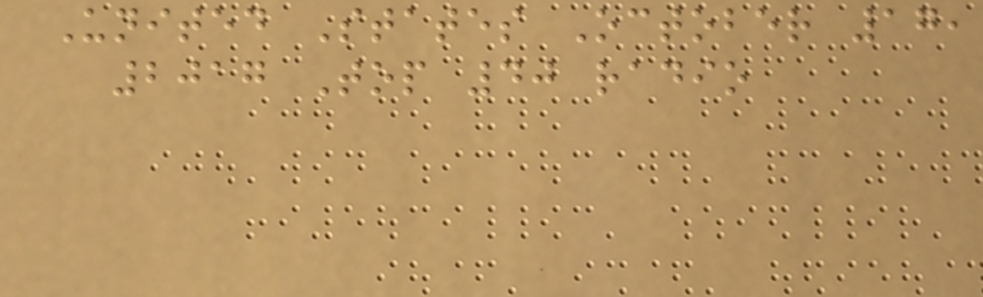United States October 17,
2017 Top 40 radio
